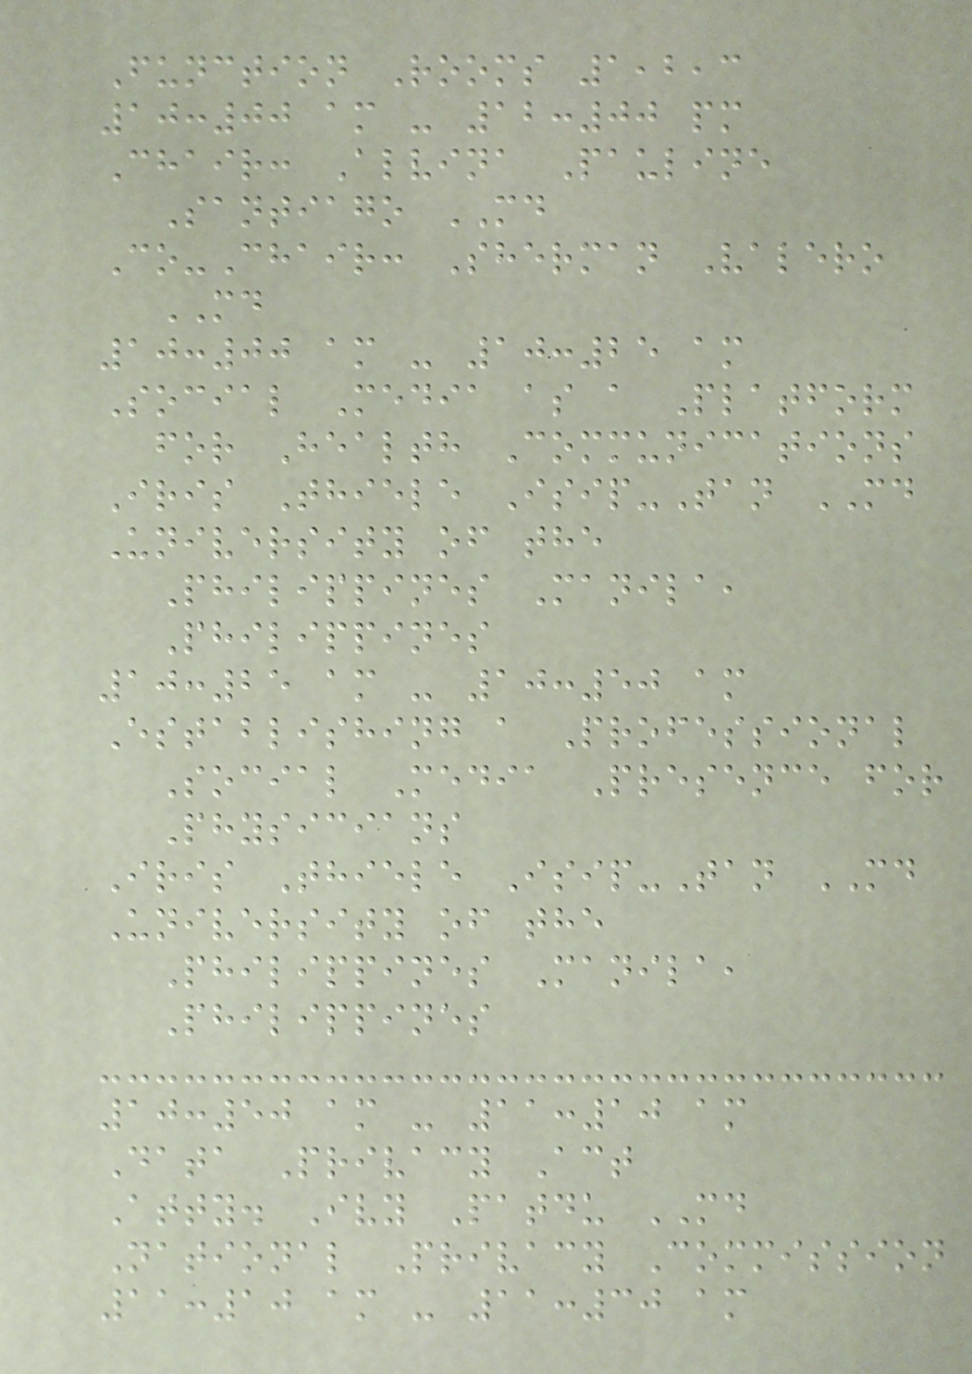Function Rooms 1,2,3
10:00 am - 12:00 pm
Chair: Alvina Pauline
Santiago MD
Co-Chair: Sherman Valero
MD
10:00 am - 10:25 am
Social Media as a Platform
for Health Communications
Iris Thiele Isip-Tan MD
University of the
Philippines Manila,
Philippines
10:25 am - 10:50 am
Establishing a Professional
Social Media Presence for
Physicians
Iris Thiele Isip-Tan MD
University of the
Philippines Manila,
Philippines
10:50 am - 11:10 am
Data Privacy Act
Atty. Ivy Patdu MD
National Privacy Commission
11:10 am - 11:30 am
